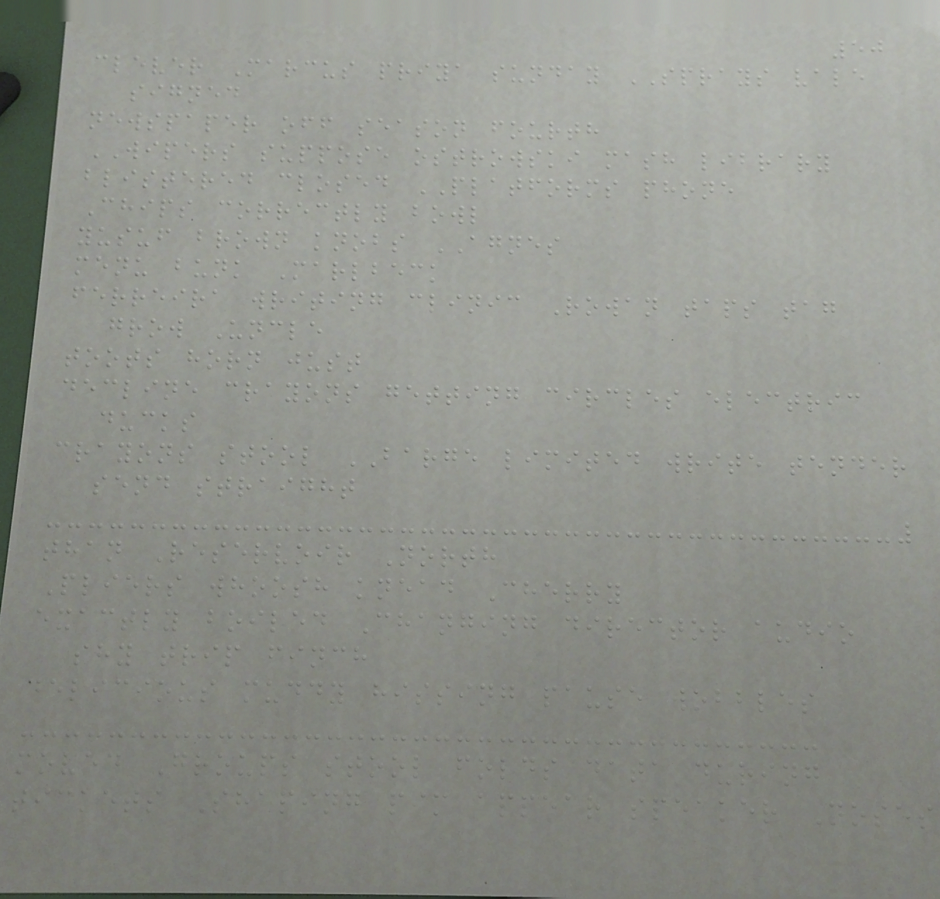50
clever Marcus priya sunday SPRAYS vale
signed
newspaper off season fourth
WIPERS suppose ostrowski mash library
blistered closed PLATFORMS phone
Chips correctly bowl
yusuf brown knobs AGNES
menu bunk Marlbeck
ferreira writing clinic Rowan taps tag
grow Uncle
toots horn just
decline crayons getting circles electric
ducks
crayons stool BARGE limited write tender
send straight
than Reservoir North
Pliers whoosh knead Cherry
exactly boiled Changing director audio
shy trip finch
delicious muddy hissing pause wobbles
moved Groups stool folds data during
tickets Shaping pim appear speaker Noses
